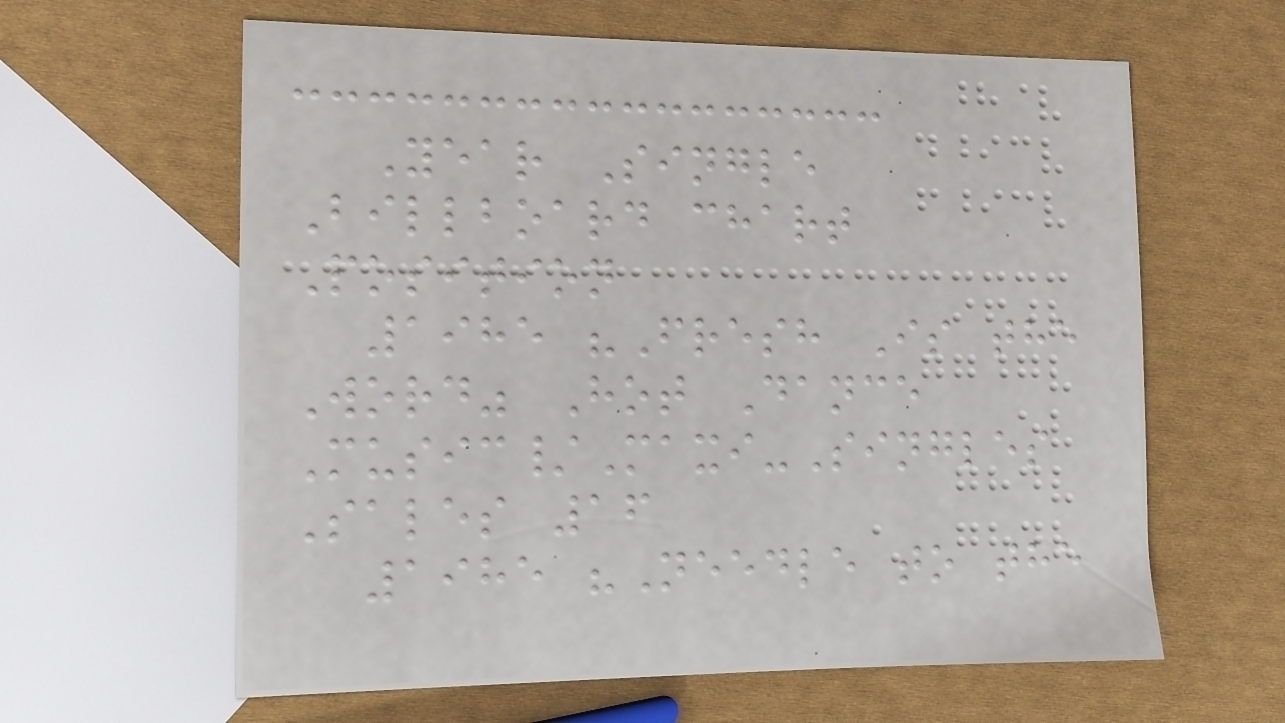Year Single
Billboard chart
Position
1985 "Fresh Is the
Word" Hot Dance
Music/Maxi-Singles
Sales 16
1985 "Needle to the
